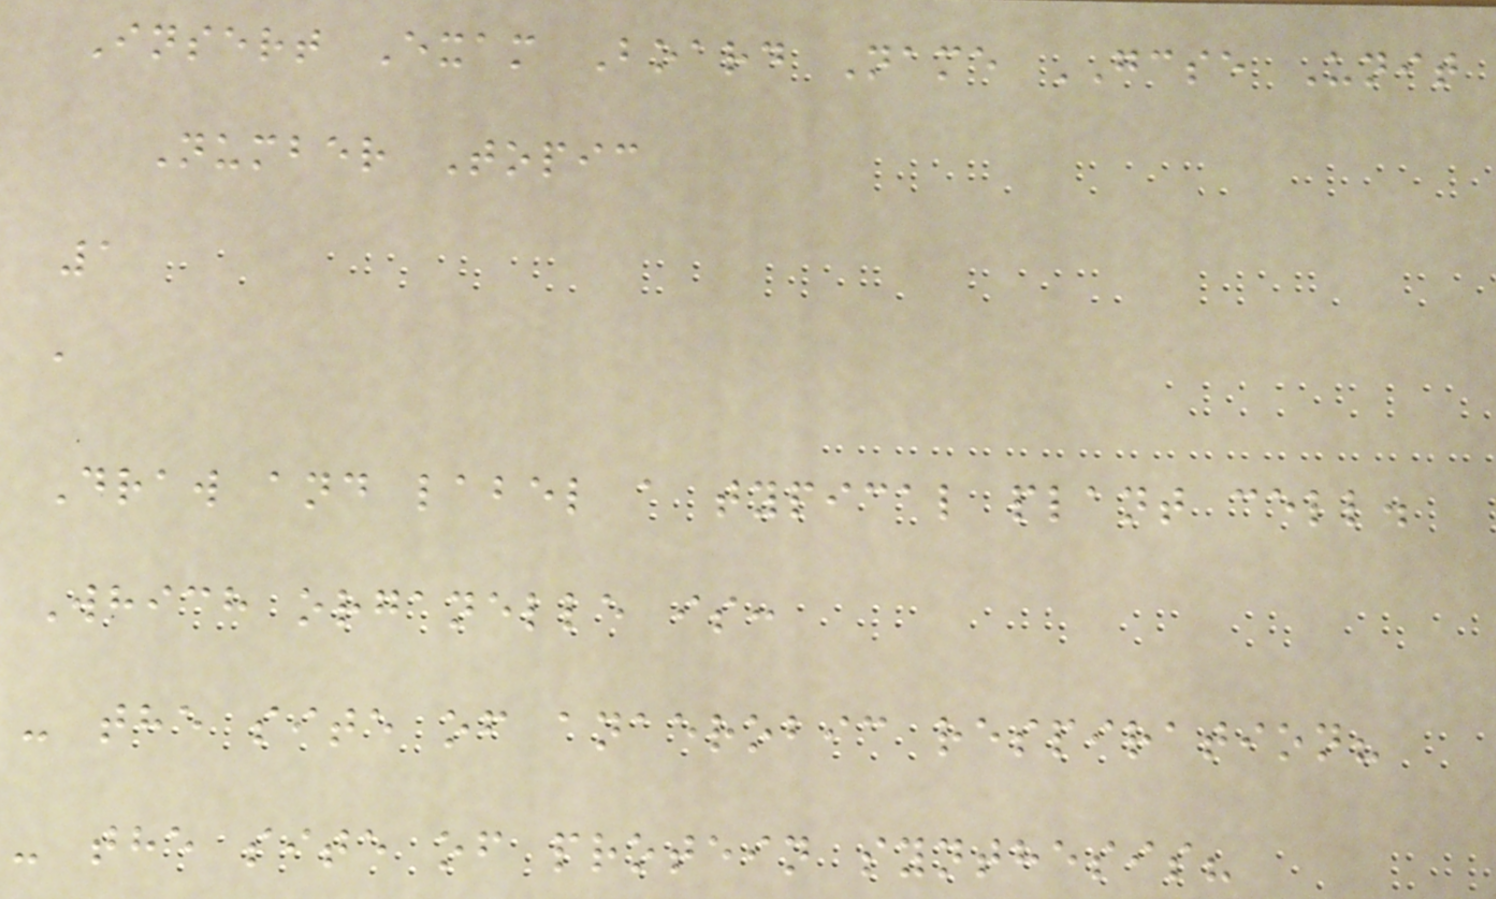Insert Exam Board Name GCSE Unit
Number Topic
1
a
Draw and label a typical plant cell.
Which organelle is:
- the site of anaerobic respiration?
- the site of protein synthesis?
